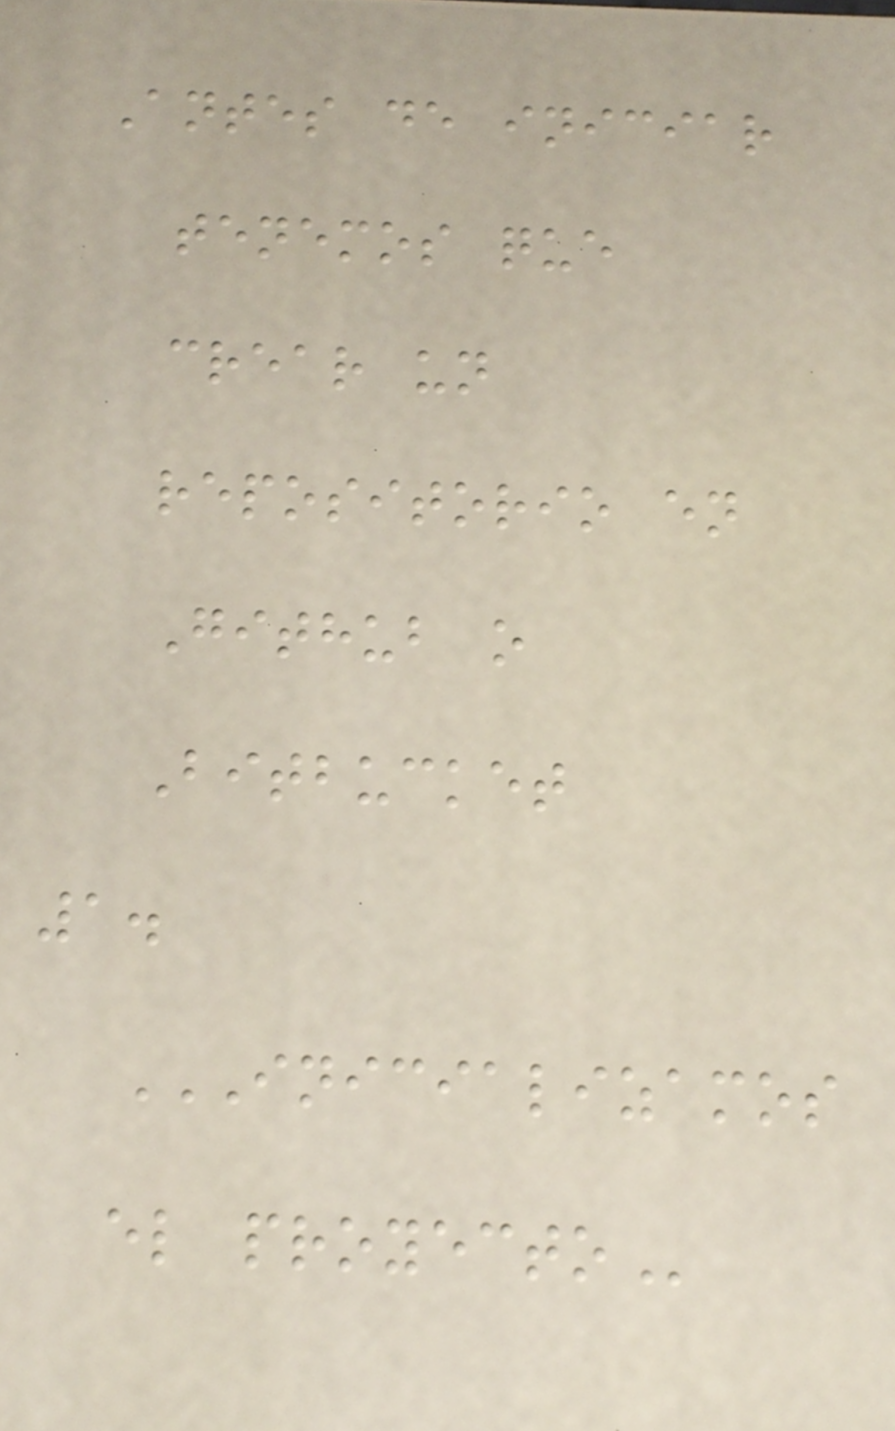Antes de iniciar
tenemos que
crear un
repositorio en
Github o
Bitbucket
1.
INICIALIZAMOS
EL PROYECTO
